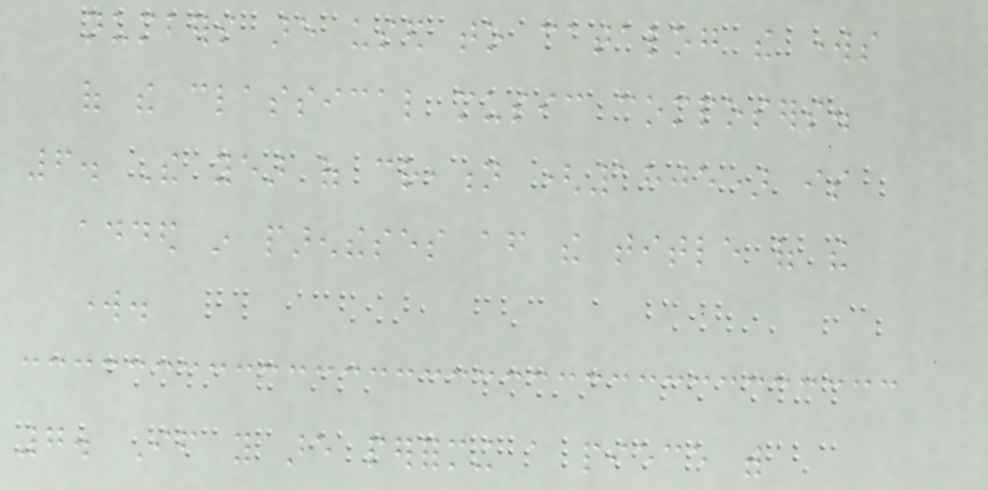numbers are used to catalog the works
of the classical music composers.
6. The year of creation (1805) is
added in parentheses after the title of the
work.
7. If you are performing a piece with
